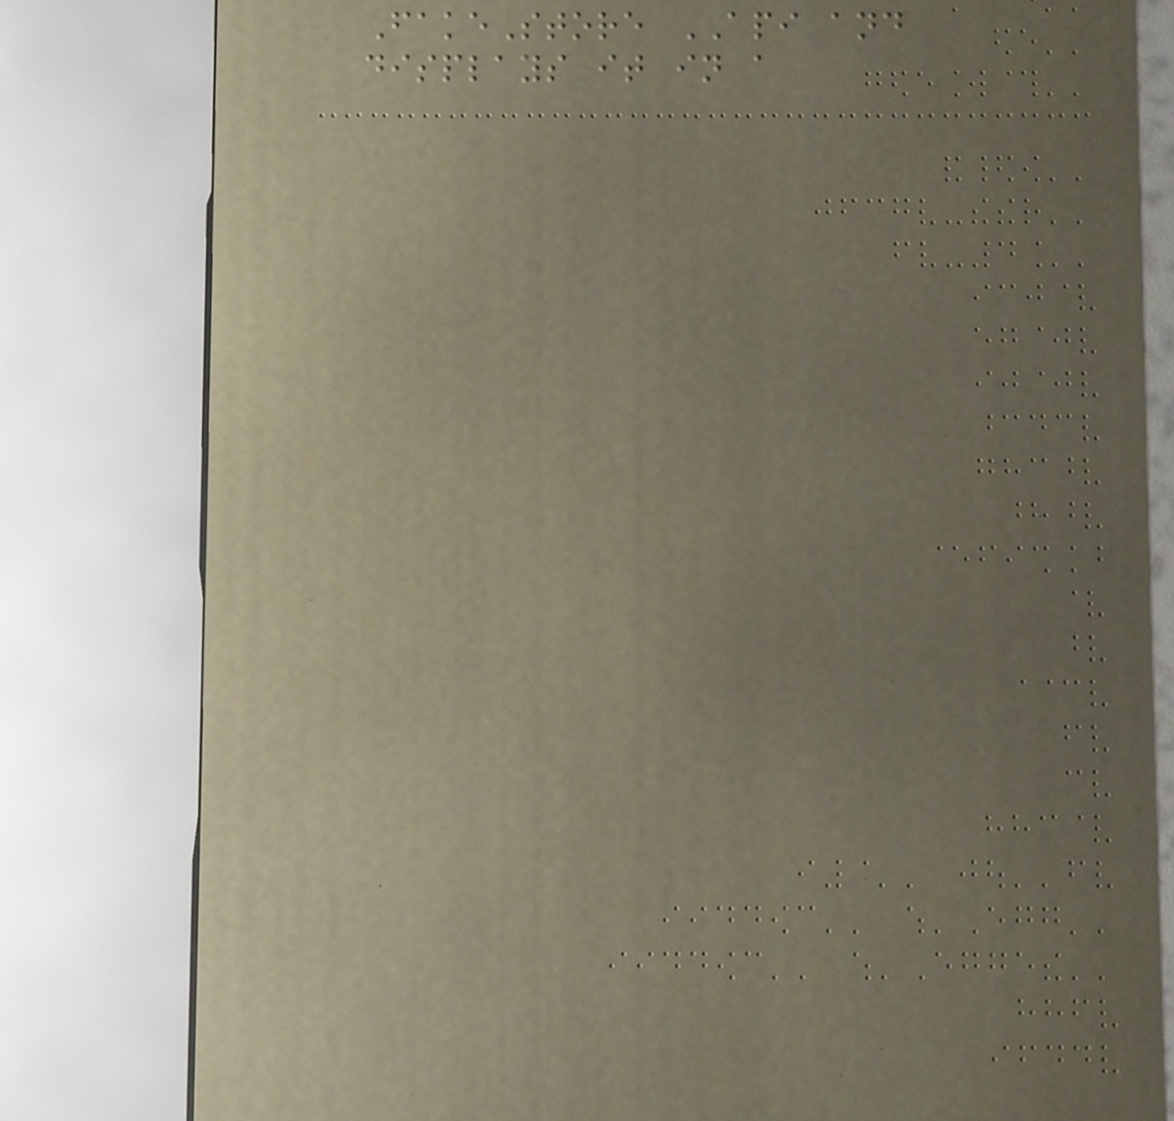FakeStore API and
displays it in a
